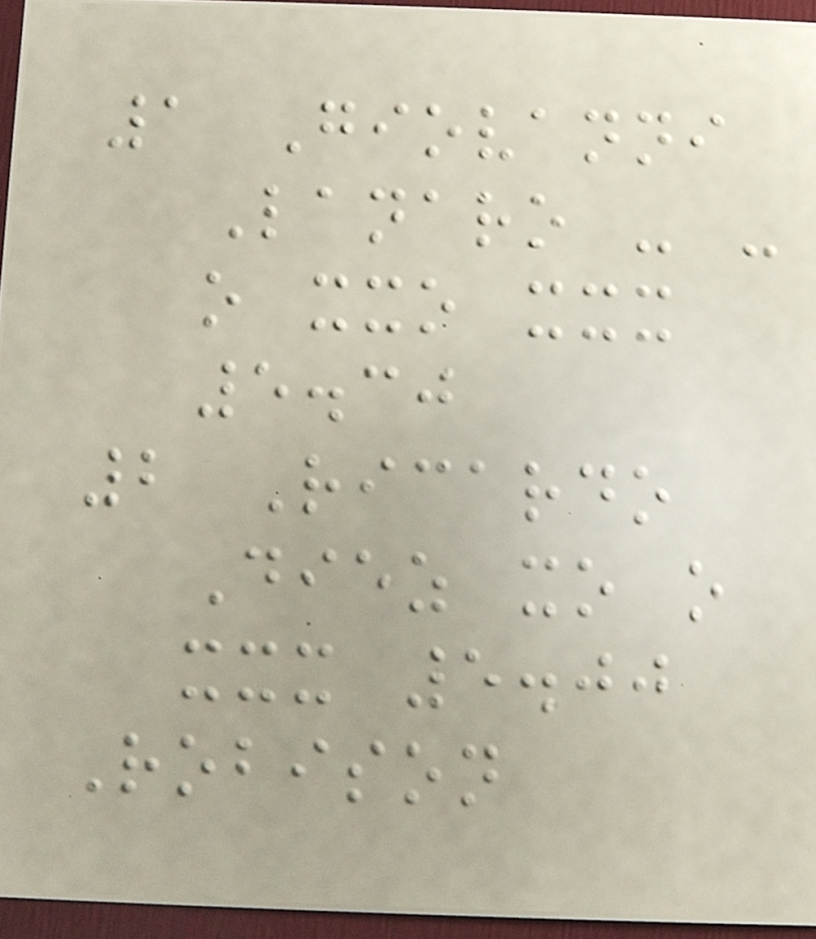1 Giovanni
Lanaro - -
o xxo xxx
5.30
2 Ricardo
Diez xo o
xxx 5.00
Robison
